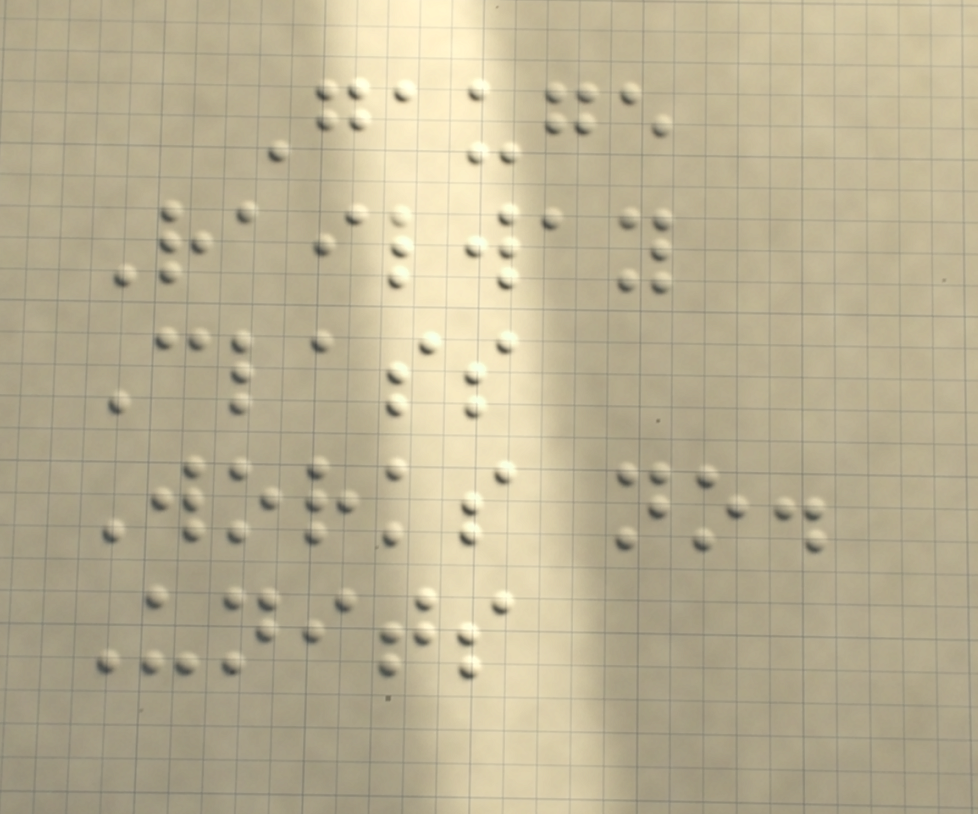Gauge
Railway
Class
Works no.
Units
